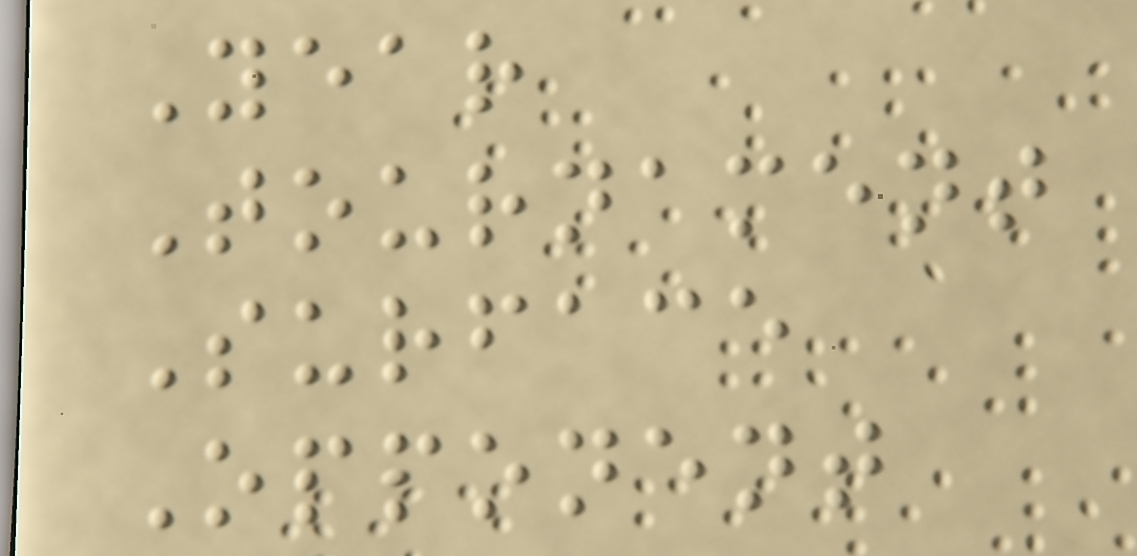Year
Tournament
Surface
Opponent
